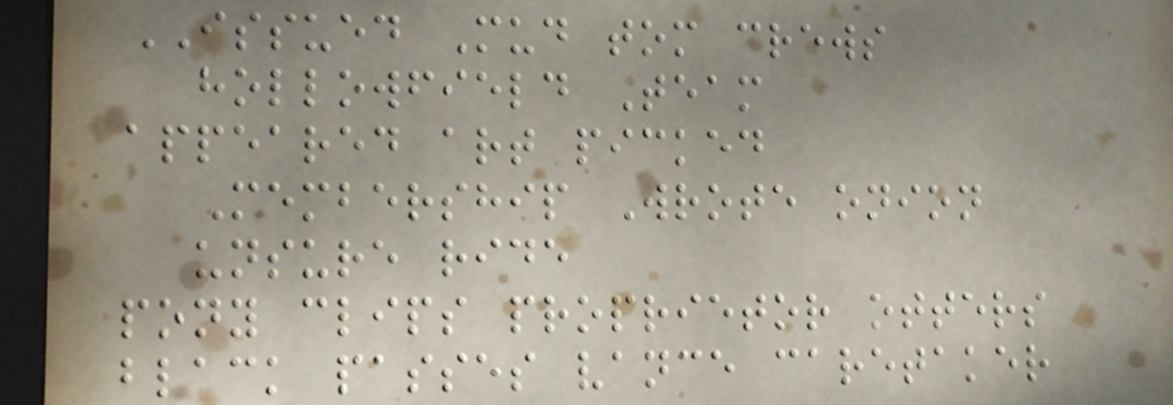ISSUED Mud tom crews
hollowfield Team
appeared art picked
Membership Wrote onion
unsure ride
pony clips proprietor otters
black passes vance caretaker
